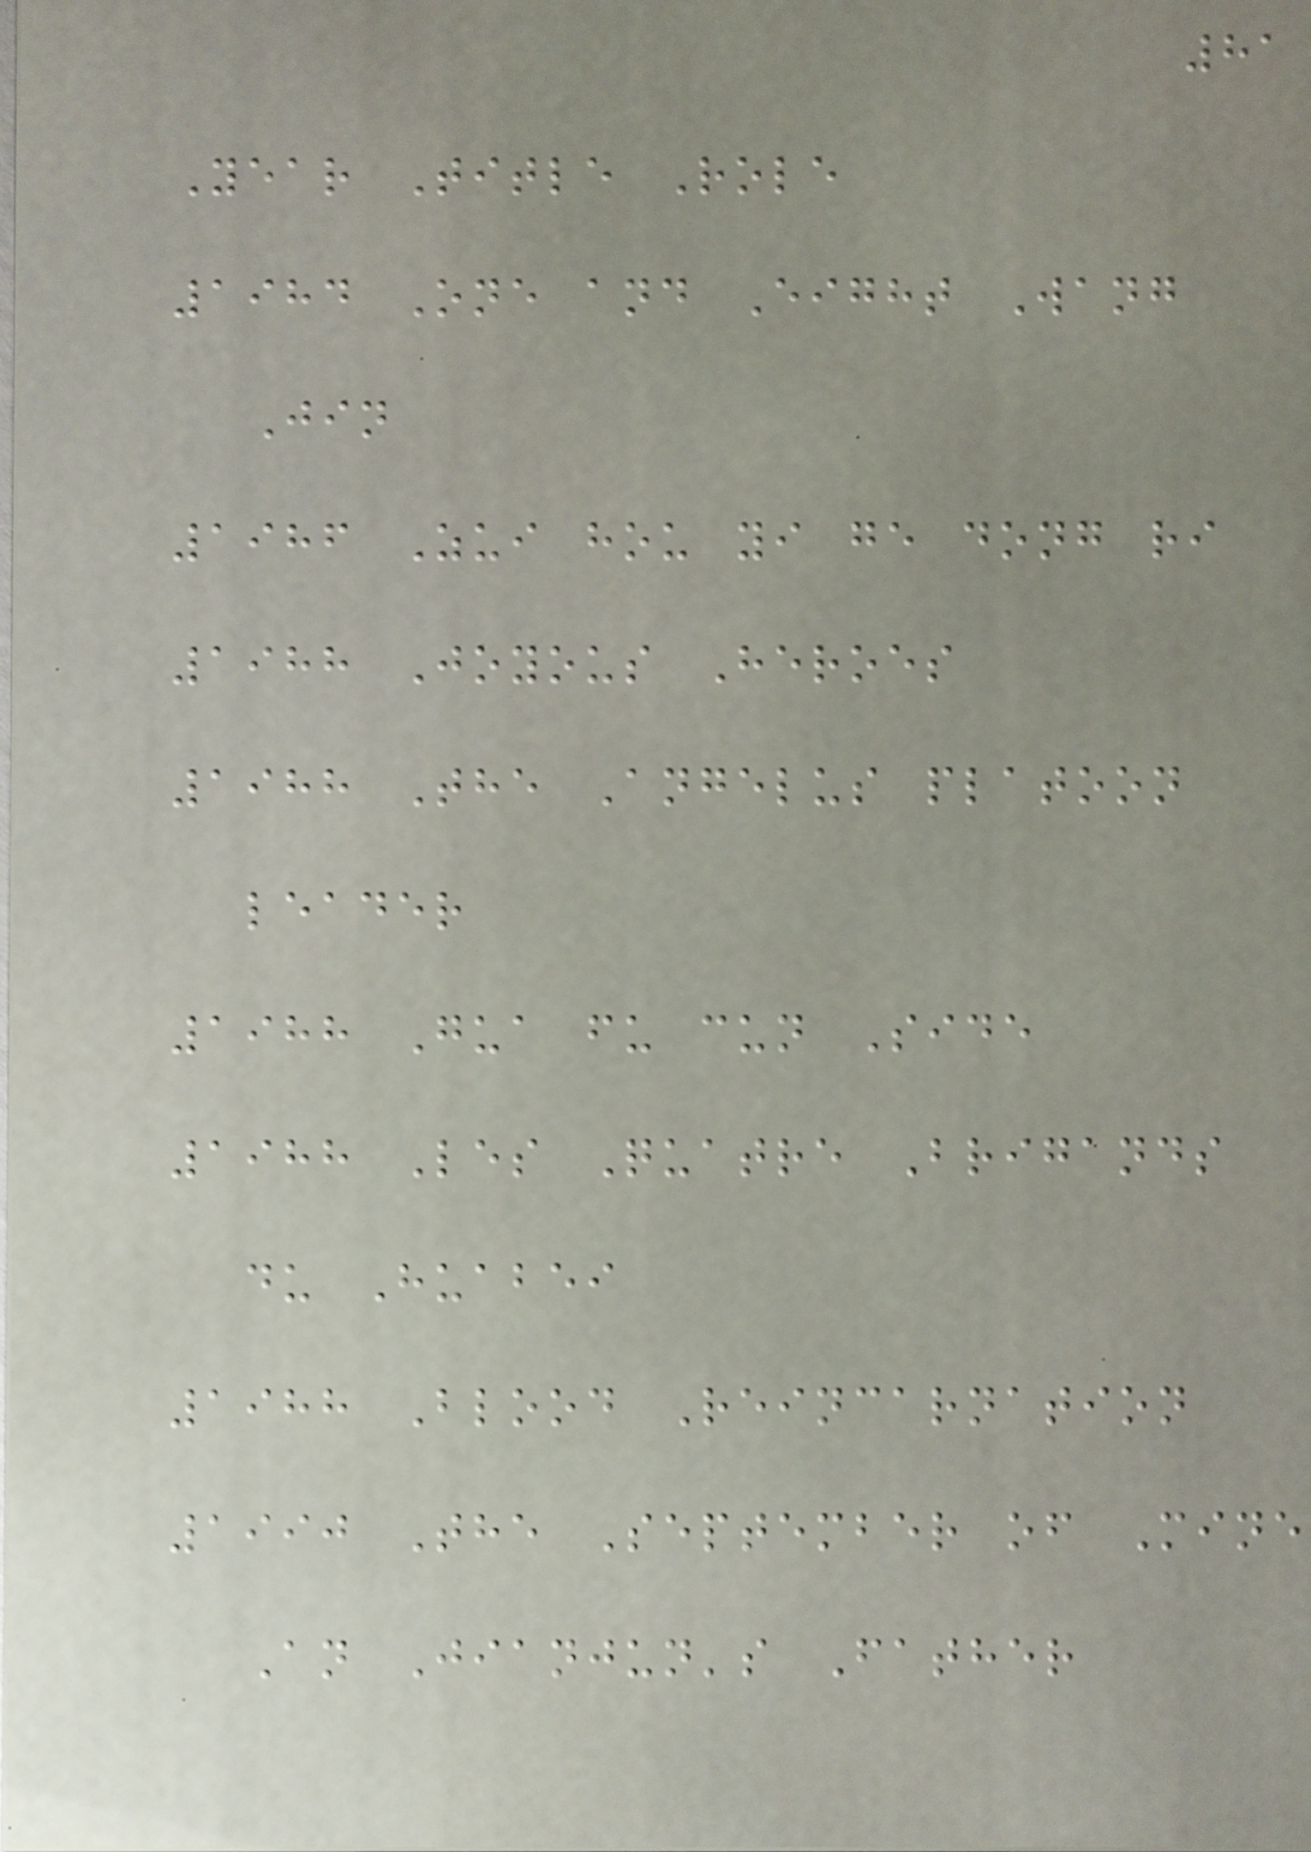81
Year Title Role
1984 One and Eight Wang
Jin
1986 Zui hou yi ge dong ri
1988 Joyous Heroes
1988 The Angelus platoon
leader
1988 Gua fu cun Side
1988 Les Quatre Brigands
du Huabei
1988 Blood Reincarnation
1990 The September of Mine
An Jianjun's Father
